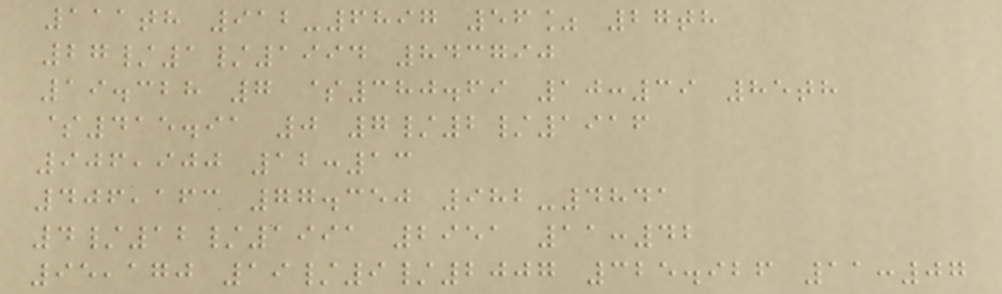111th 912-6897 56% 27th
27/1/1994 843790
19.328 7 $380.69 10:39 85th
$415.91 0 7/2/1916
906,900 12:13
406,163 77.350 982-4841
4/12/1991 2951 11:42
95,170 19/9/2007 325.926 11:07
